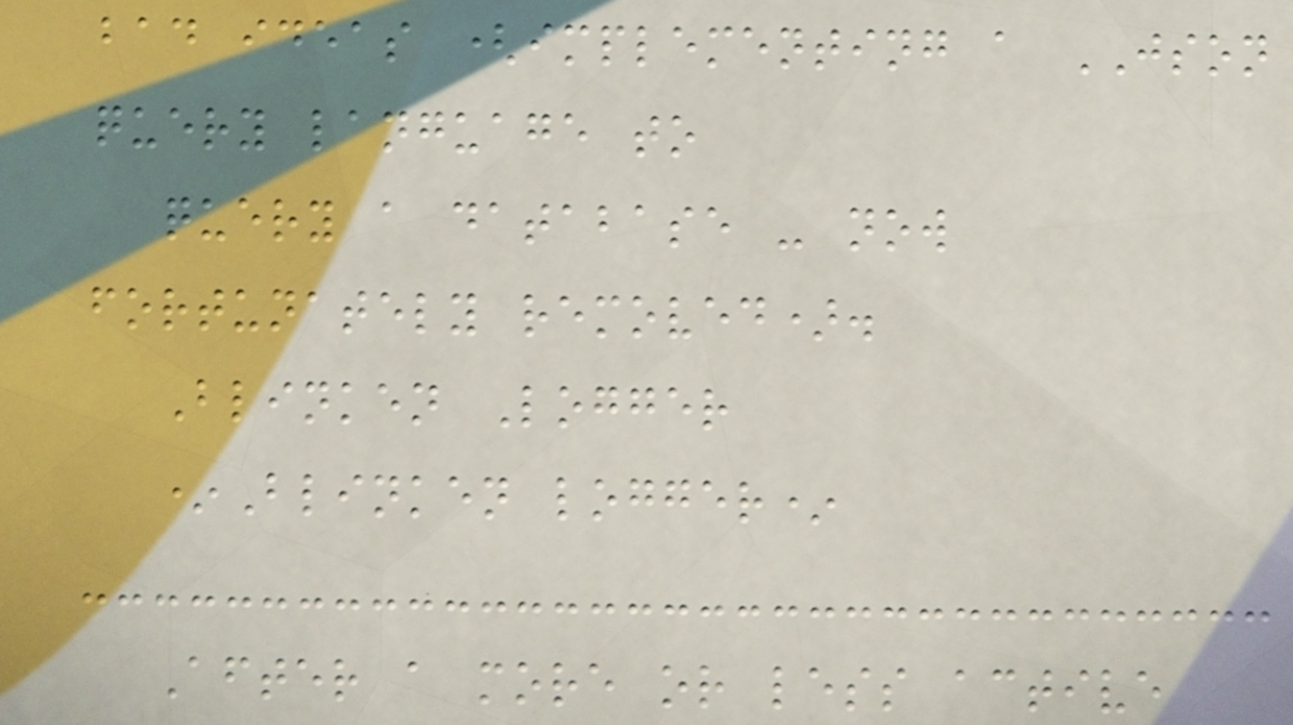bad ideas (implementing a JSON
query language to
query a database - now
fortunately removed).
Blinken Logger
*Blinken logger*
After a more or less active
